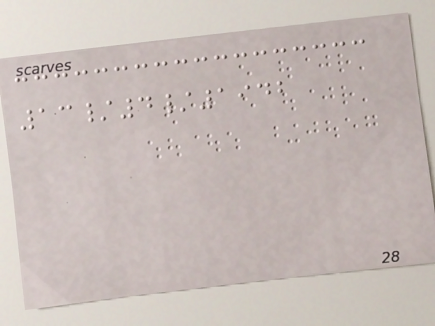13/4/1942
